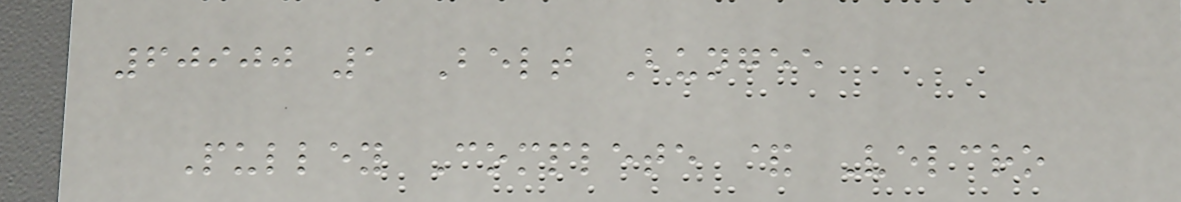60900 1 Belt Bungee
Pulley Complete & Velcro
